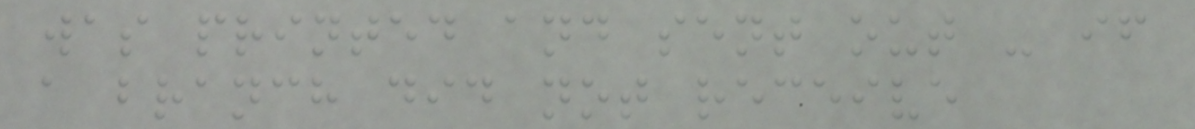was printed and sent out - if
a branch did not receive
